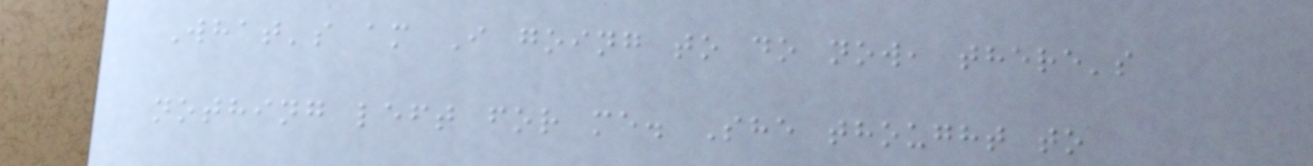What's am I going to do now, there's
nothing left for me. She thought to
